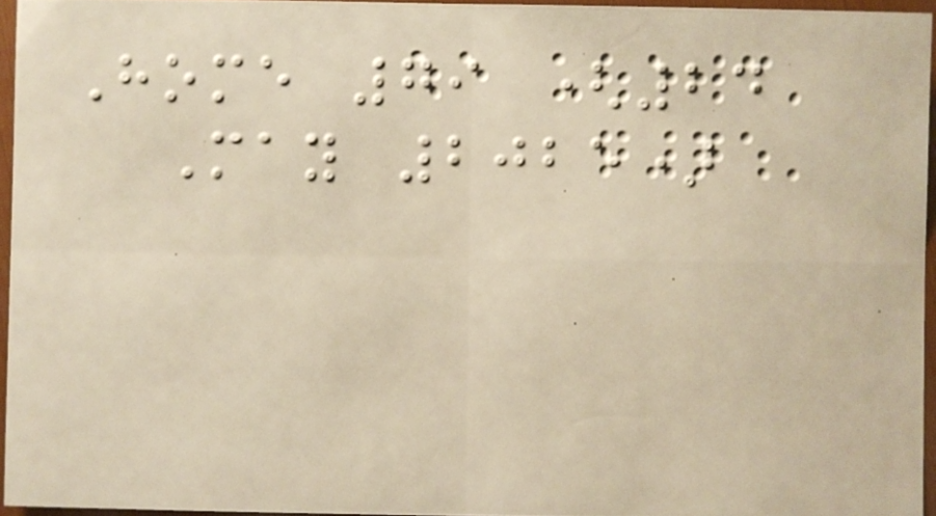Home 79 (24
May 2025)
